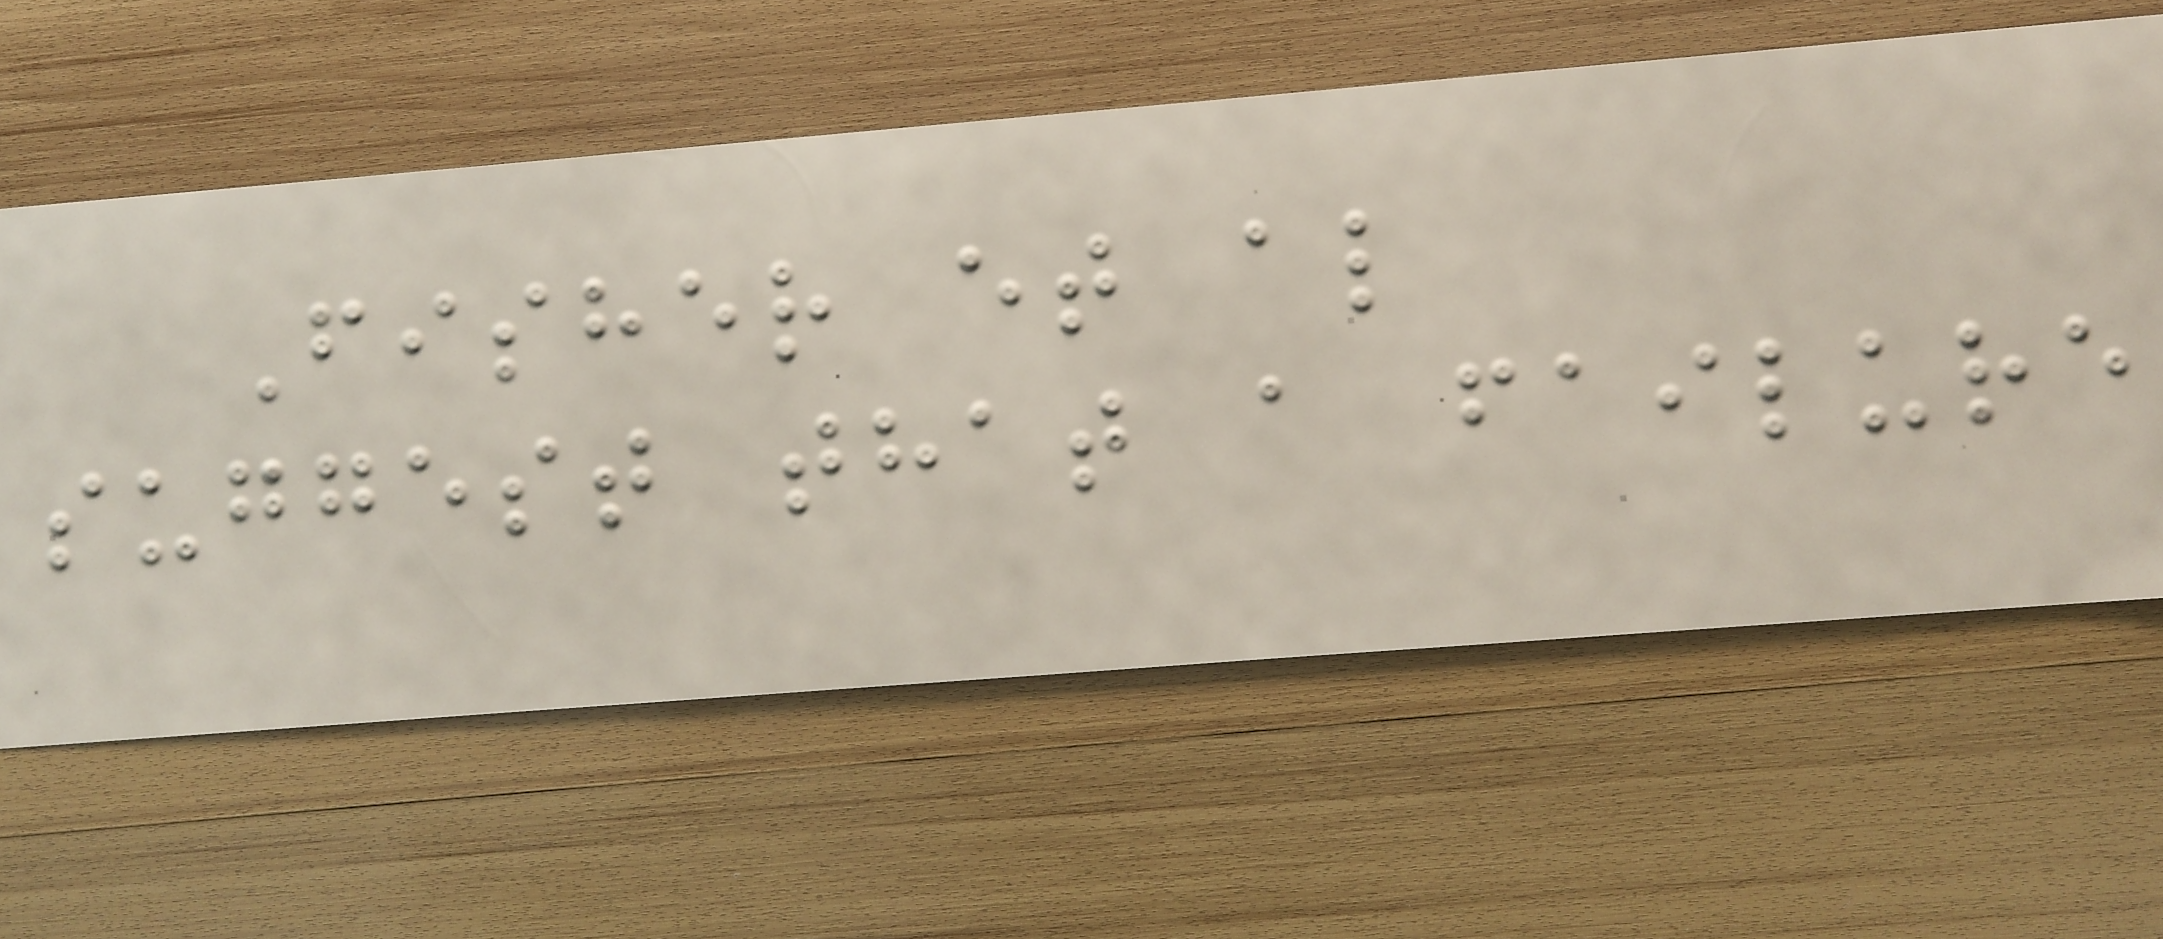Fisher et al
suggest that a failure
